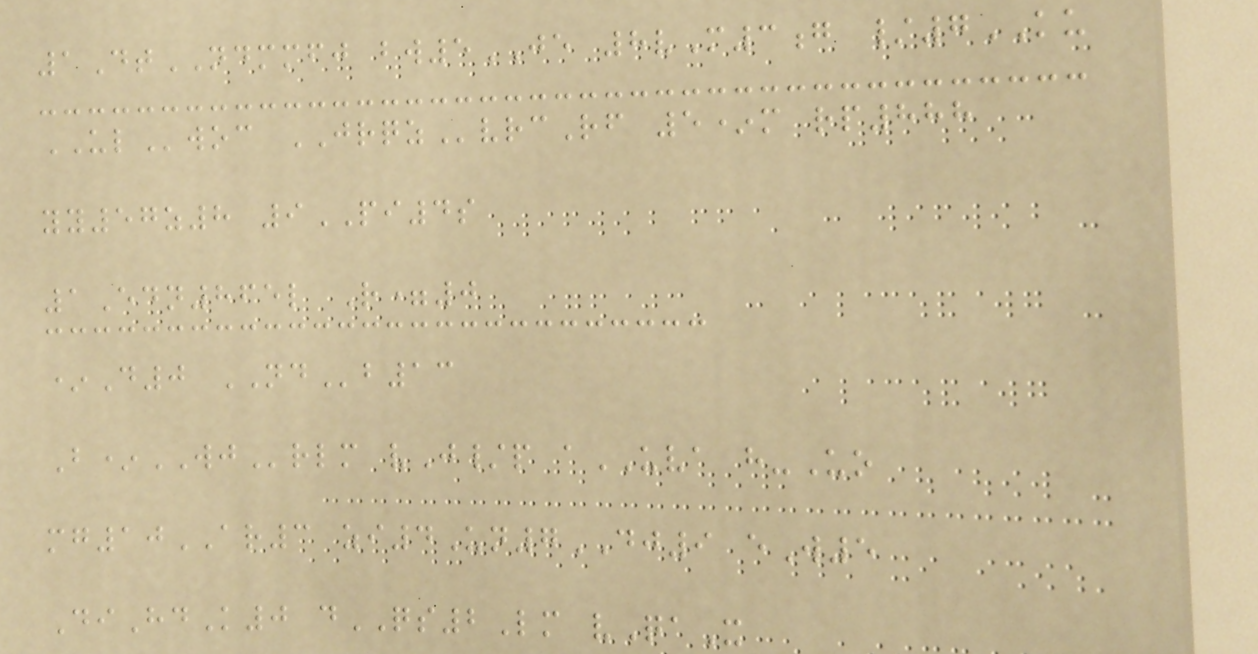1DtNDMMFJ bw5JE 8vM3g /7KU
ULwoc JRQZvrcRf 5*m rp888
yy57z8 9PI4s
1Edn865l R=0
*D0 NDb13
B*WJrlm vJ/p aUVA h-Uo
mg10AR3 zi4Un7DJ9 eW5
DiHdK0 dQS2Lm vQaX
